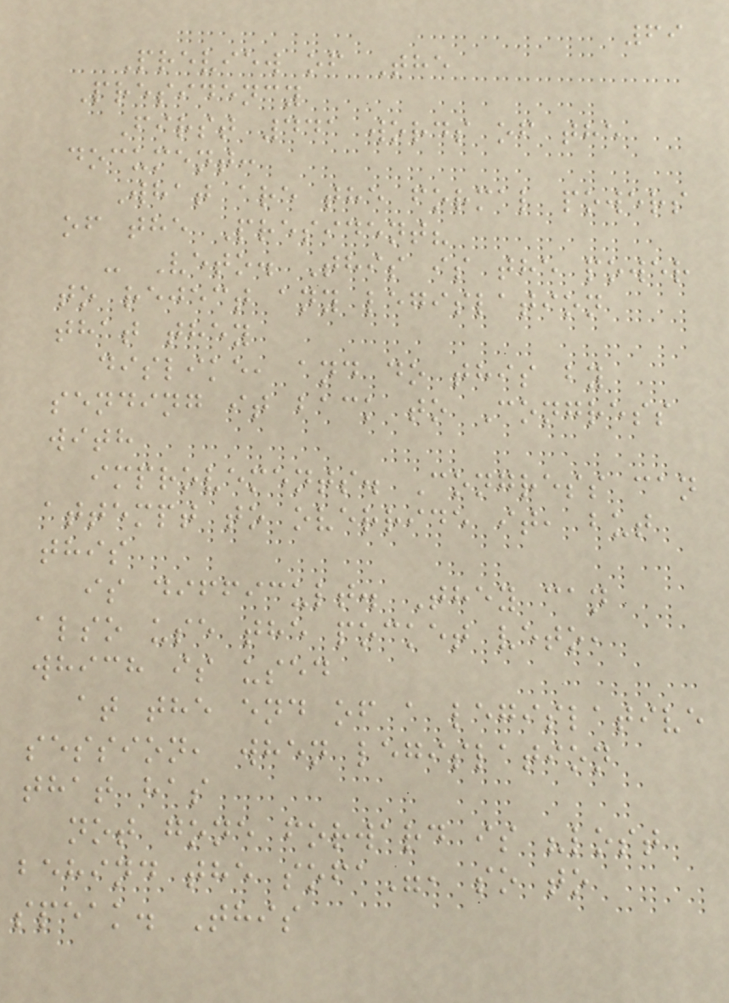69
Preview of The
Presidency
First 441 words of the
document:
What are the formal powers
of the President?
- Veto. This is the power
to reject any legislation
that they
dislike, and do this by
sending it back to Congress
with
improvements. Congress can
attempt to override it, but
this
is difficult. They can
also use the pocket veto,
which is used
at the end of a legislative
session, when legislation
that has
not gone forward is "lost
behind the sofa", so to
speak. This
